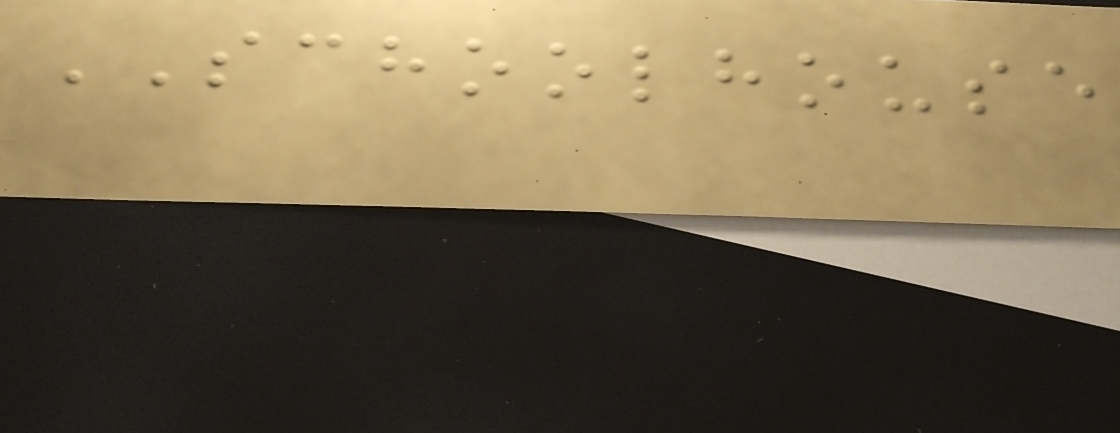SCHOOLHOUSE
